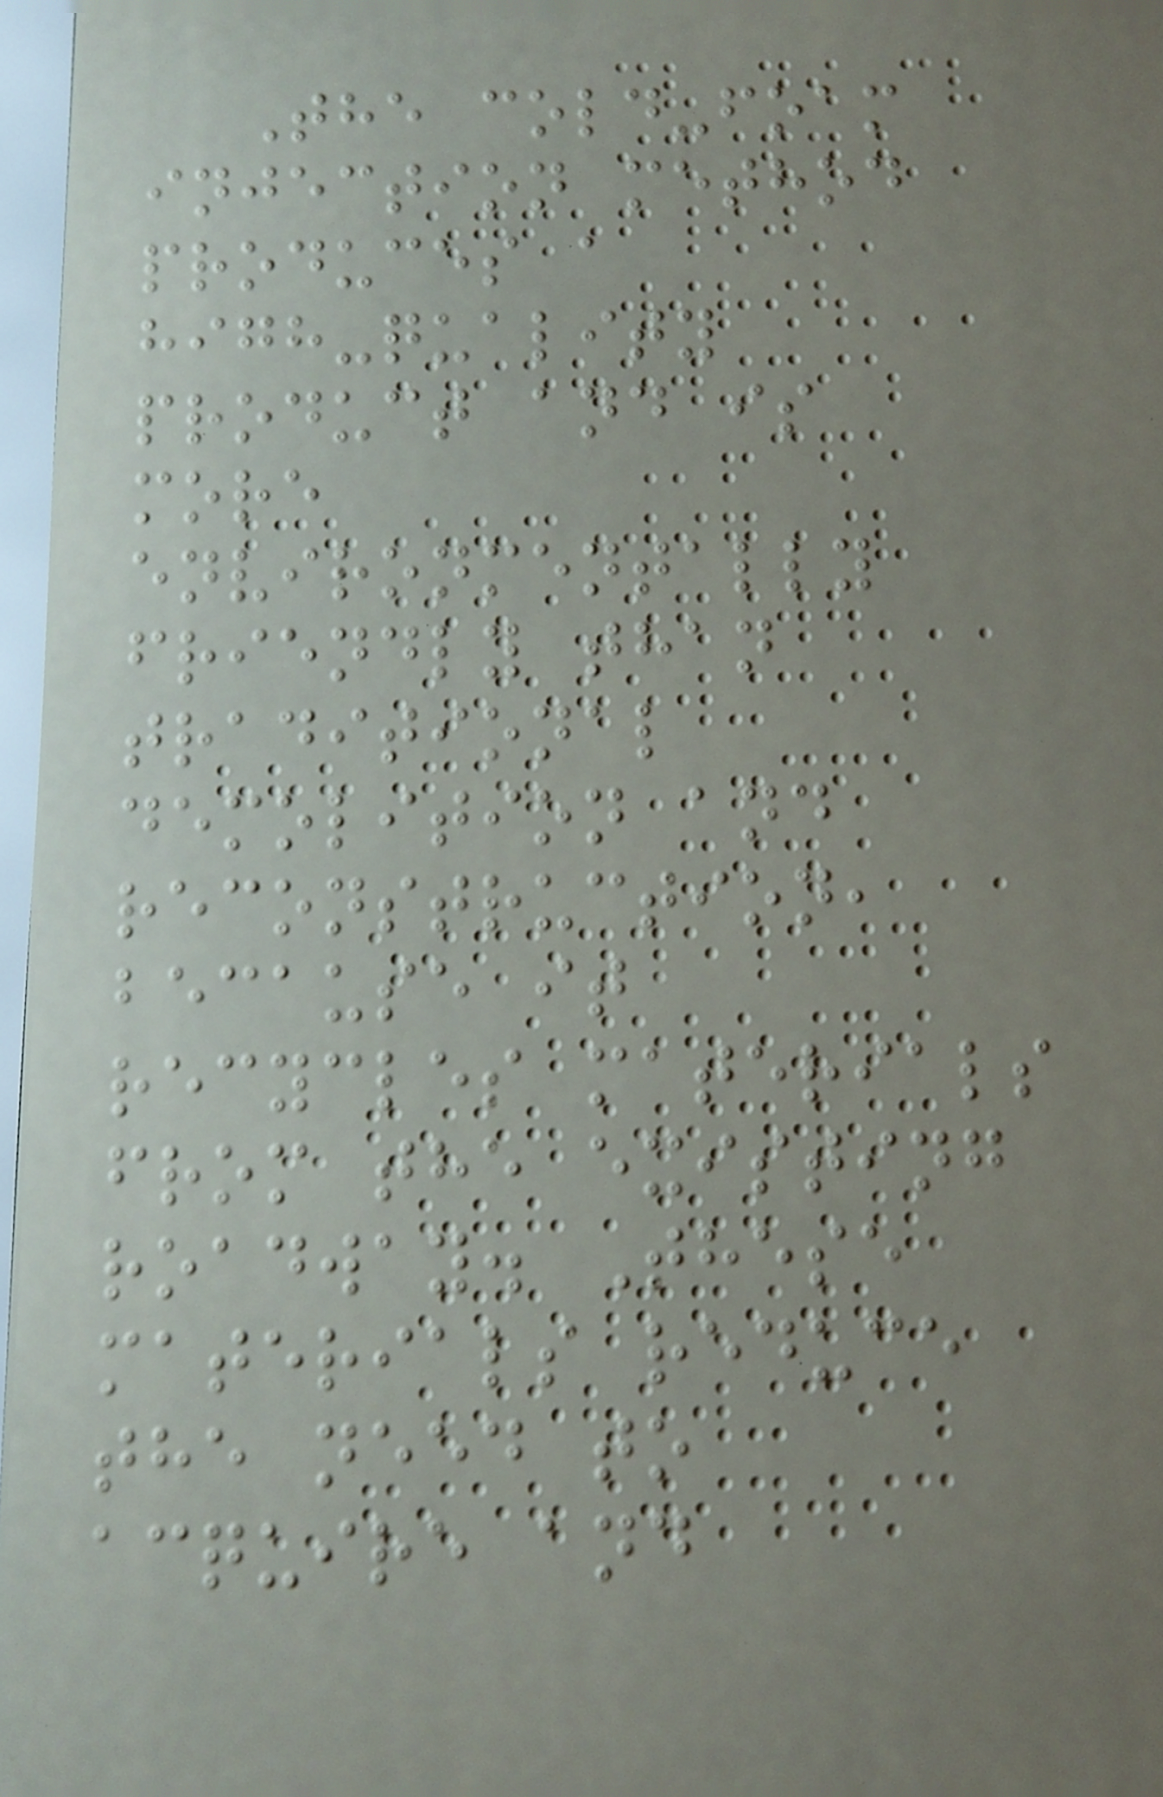The cold-foam
injection method
produces a
high-quality
product and is
more
environmentally
friendly than
traditional
demolition and
reconstruction,
because it
recycles materials
from the existing
roadway. These
materials reduce
the need to
acquire and
